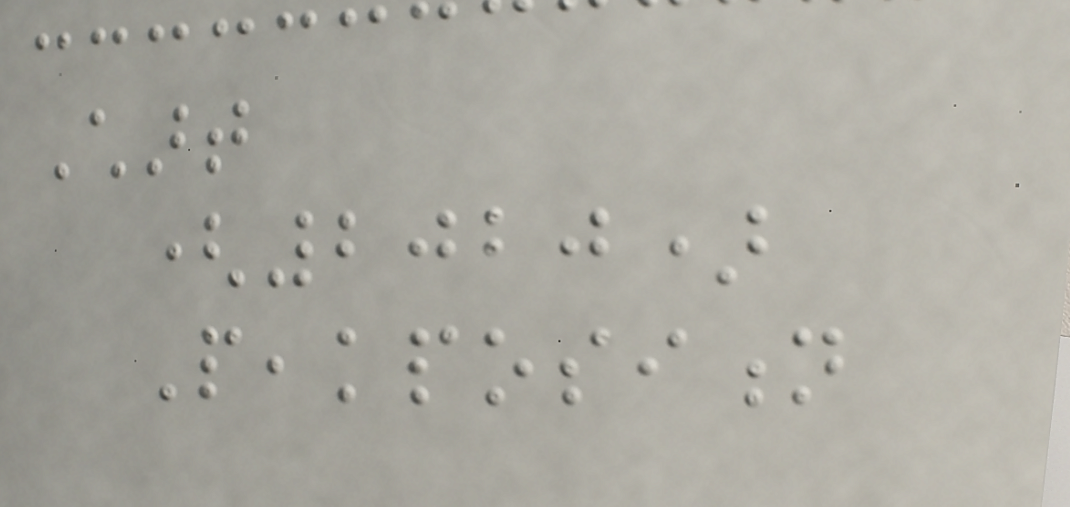Chart
(2020)
Peakposition
